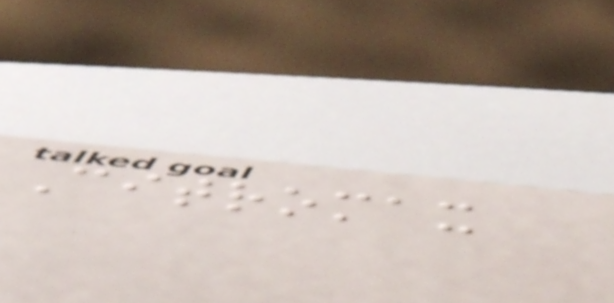Citromax
